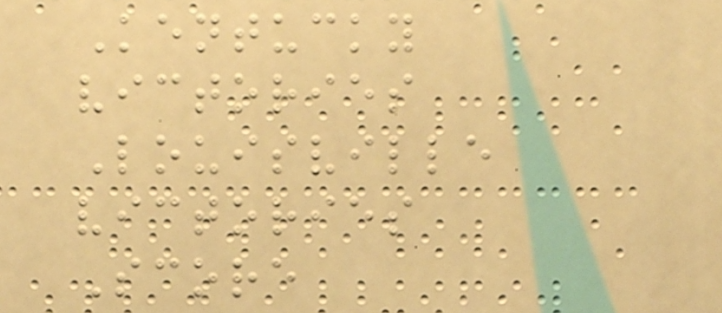Kentucky
victories
Louisville
victories
Score
